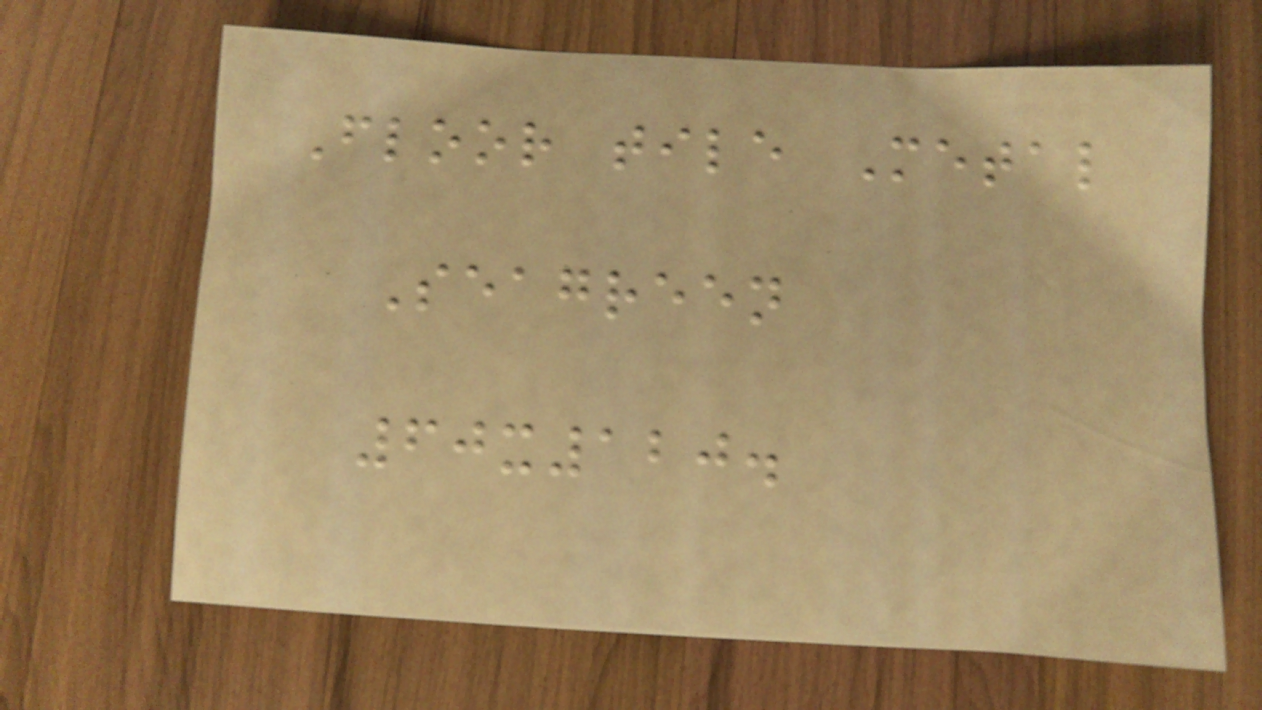Floor tile Metal
Seagreen
60x120.
